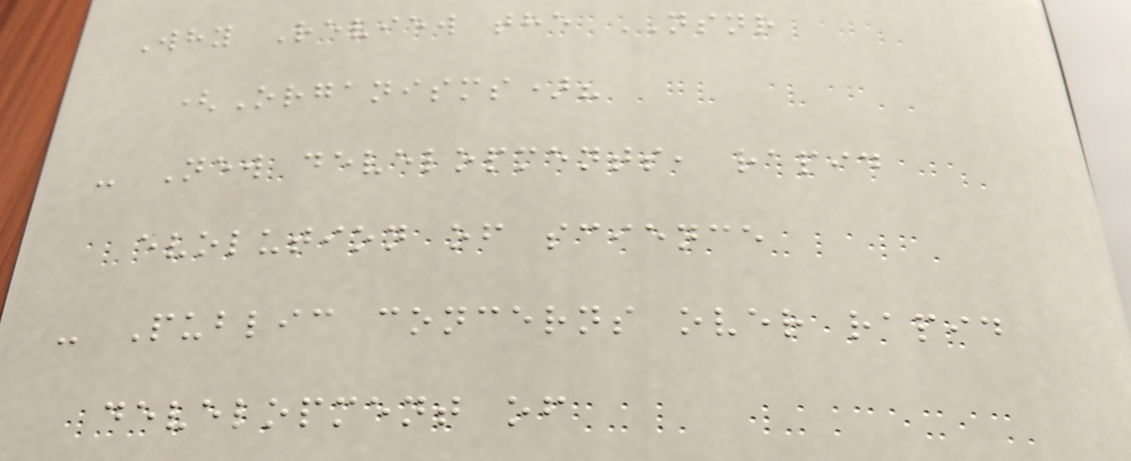Why Review the NSNR
(Organisms)?
- New developments, rapid
evolution of science
- Public concerns over rapid
development of
